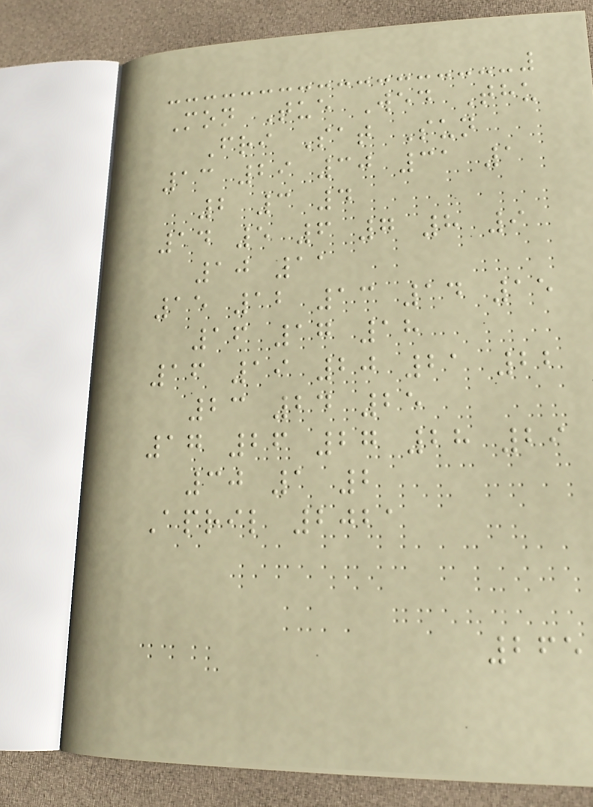Mon Tue Wed Thu
Fri Sat Sun
13 29 30 31 1
2 3 4
14 5 6 7 8 9
10 11
15 12 13 14 15
16 17 18
16 19 20 21 22
23 24 25
17 26 27 28 29
30 1 2
April 2021
265
